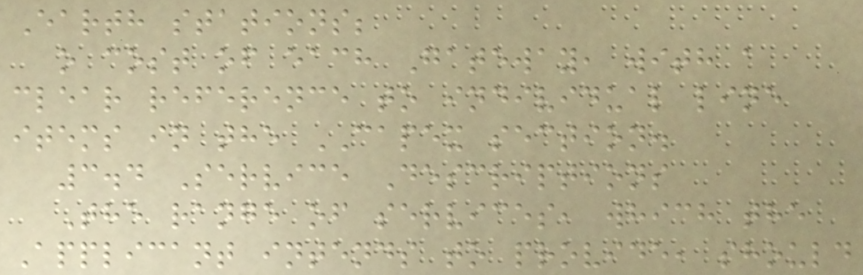Earth stations;
o cost of each Gateway, with a
clear reference to individual line
items in the CAPEX section.
3.4 Service Descriptions
The range of services, which the
Applicant intends to provide, should
